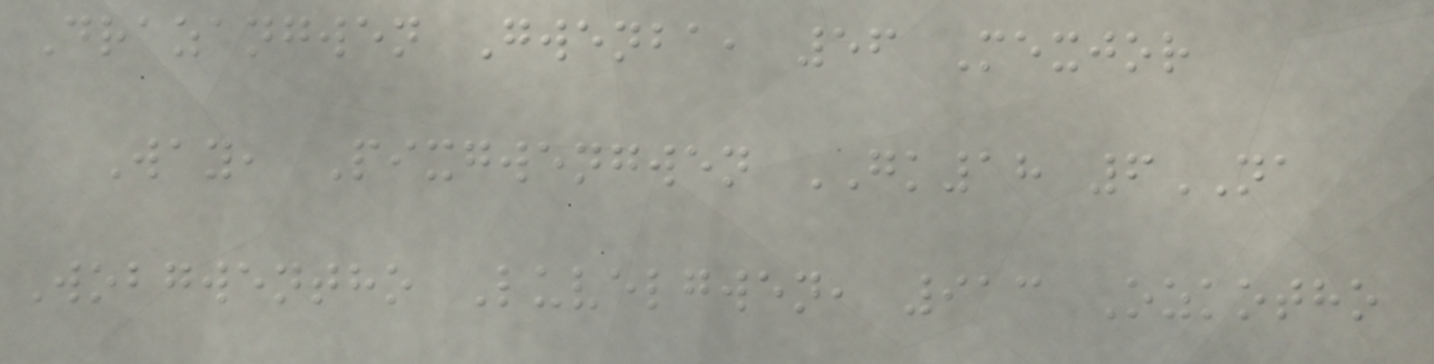Drazangwen Gwenba, 56 Mexjor
Way, Pixgwengwen GK18 6NA
Wobgwentho Luvelgwen, 913 Ozkotho
